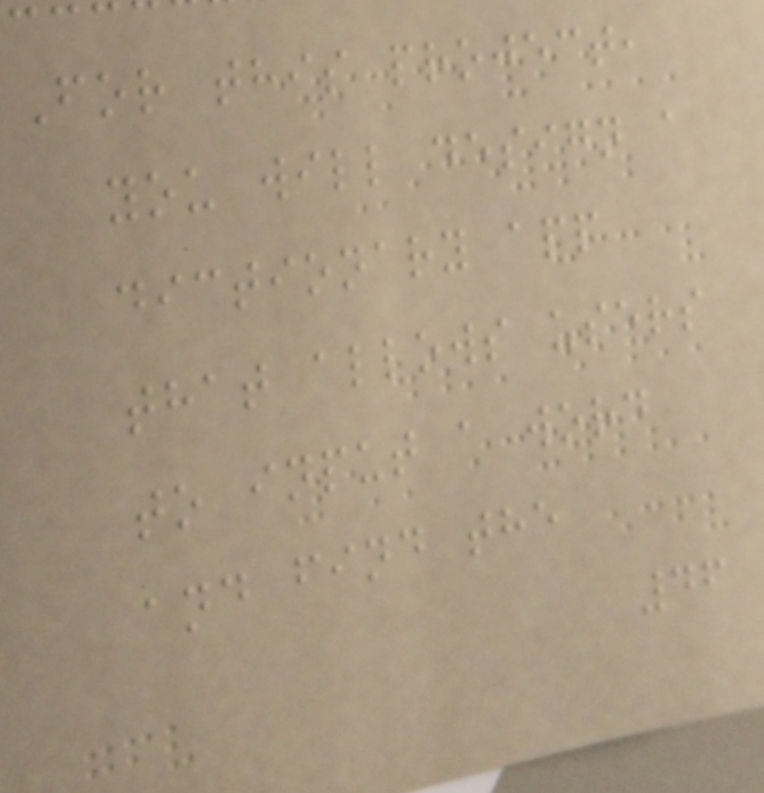For this project,
you will design a
dictionary app
that allows users
to input a word
and find the
46
